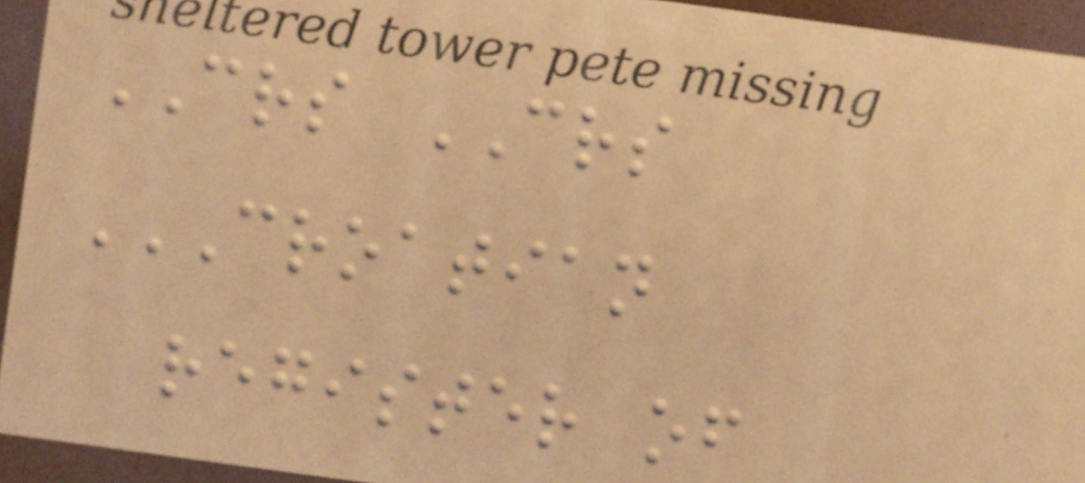CRS CRS
CROATIAN
REGISTER OF
